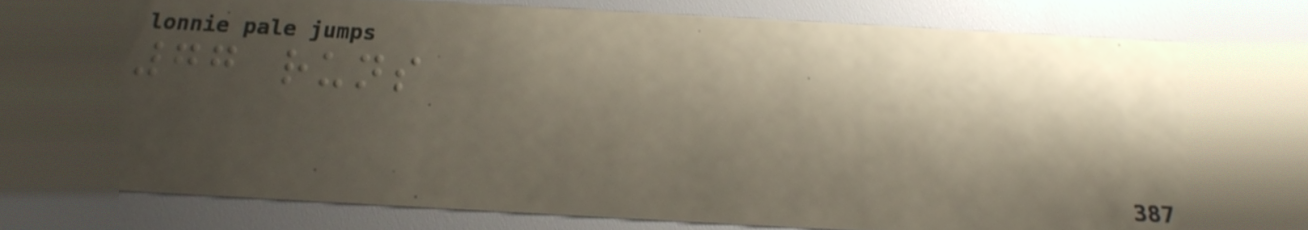77 runs
